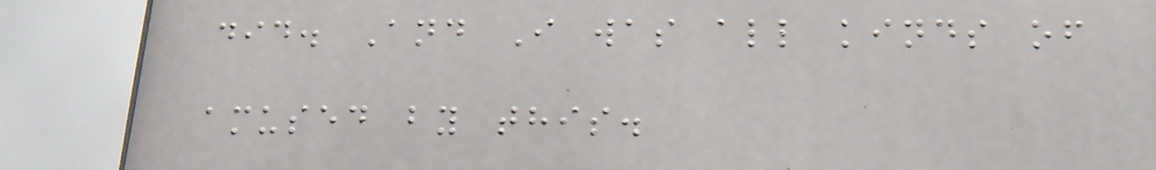did. And I was all kinds of
amused by this.
